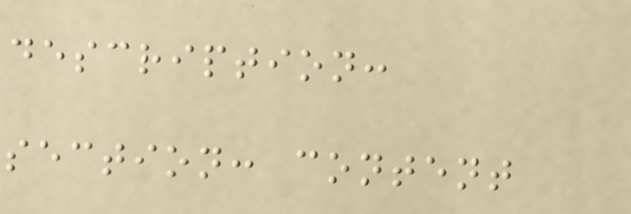description:
section: content
